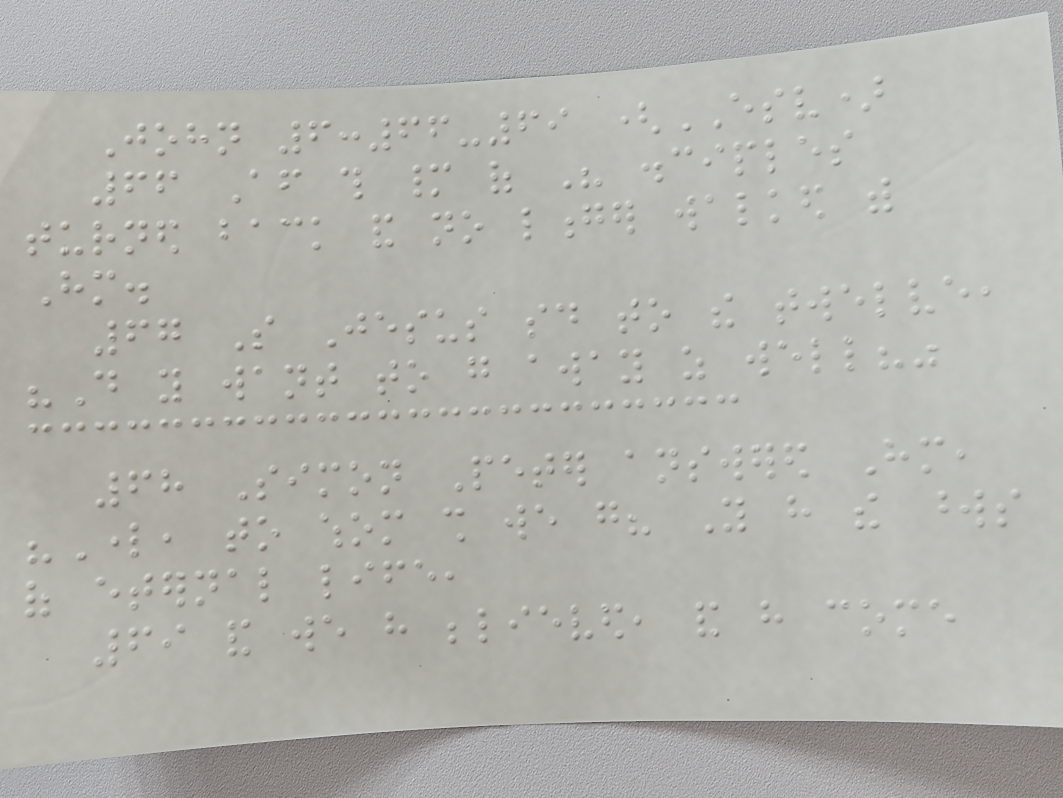John 6:66-69 (ESV)
66 After this many of His disciples
turned back and no longer walked with
Him.
67 So Jesus said to the twelve,
"Do you want to go away as well?"
68 Simon Peter answered Him,
"Lord, to whom shall we go? You have the words
of eternal life,
69 and we have believed, and have come
